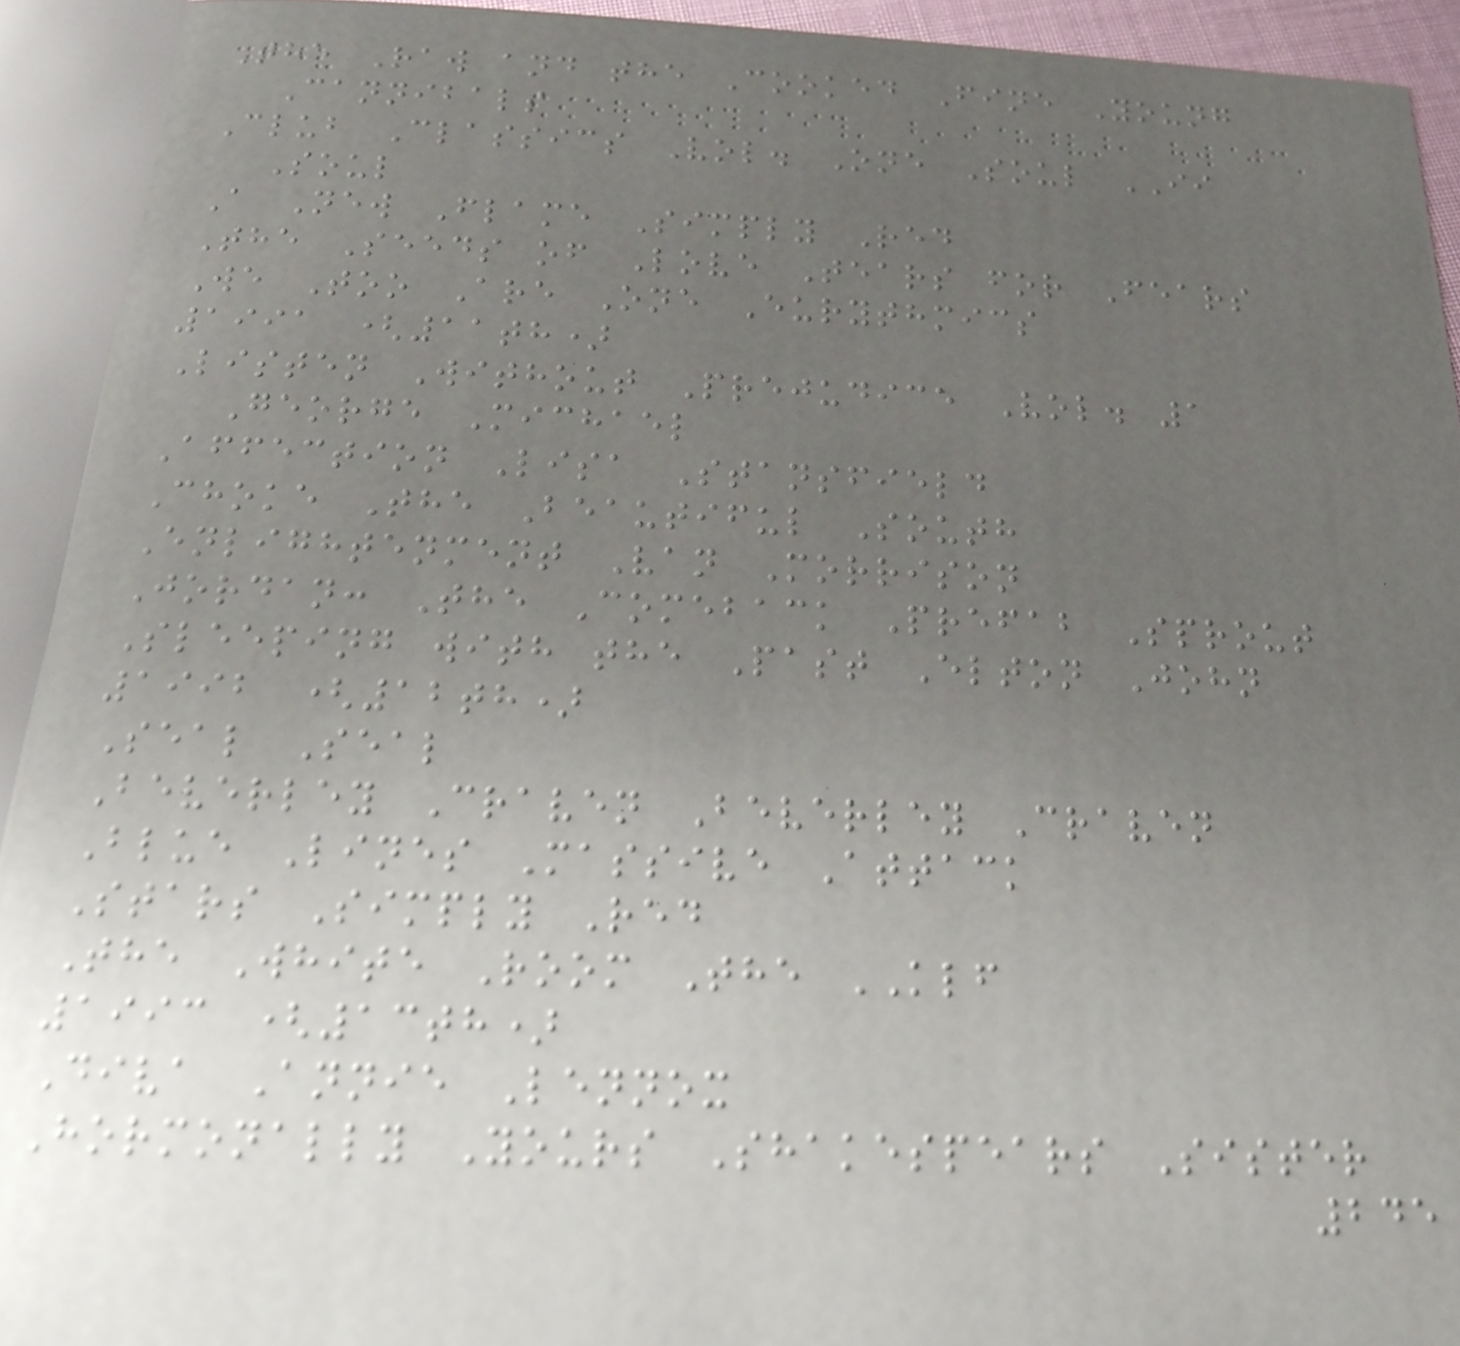The Raw and the Cooked Fine Young
Cannibals
Club Classics Vol. One Soul II
Soul
A New Flame Simply Red
The Seeds of Love Tears for Fears
We Too Are One Eurythmics
1991 (11th)
Listen Without Prejudice Vol. 1
George Michael
Affection Lisa Stansfield
Choke The Beautiful South
Enlightenment Van Morrison
Jordan: The Comeback Prefab Sprout
Sleeping with the Past Elton John
1992 (12th)
Seal Seal
Beverley Craven Beverley Craven
Blue Lines Massive Attack
Stars Simply Red
The White Room The KLF
1993 (13th)
Diva Annie Lennox
Hormonally Yours Shakespears Sister
245
